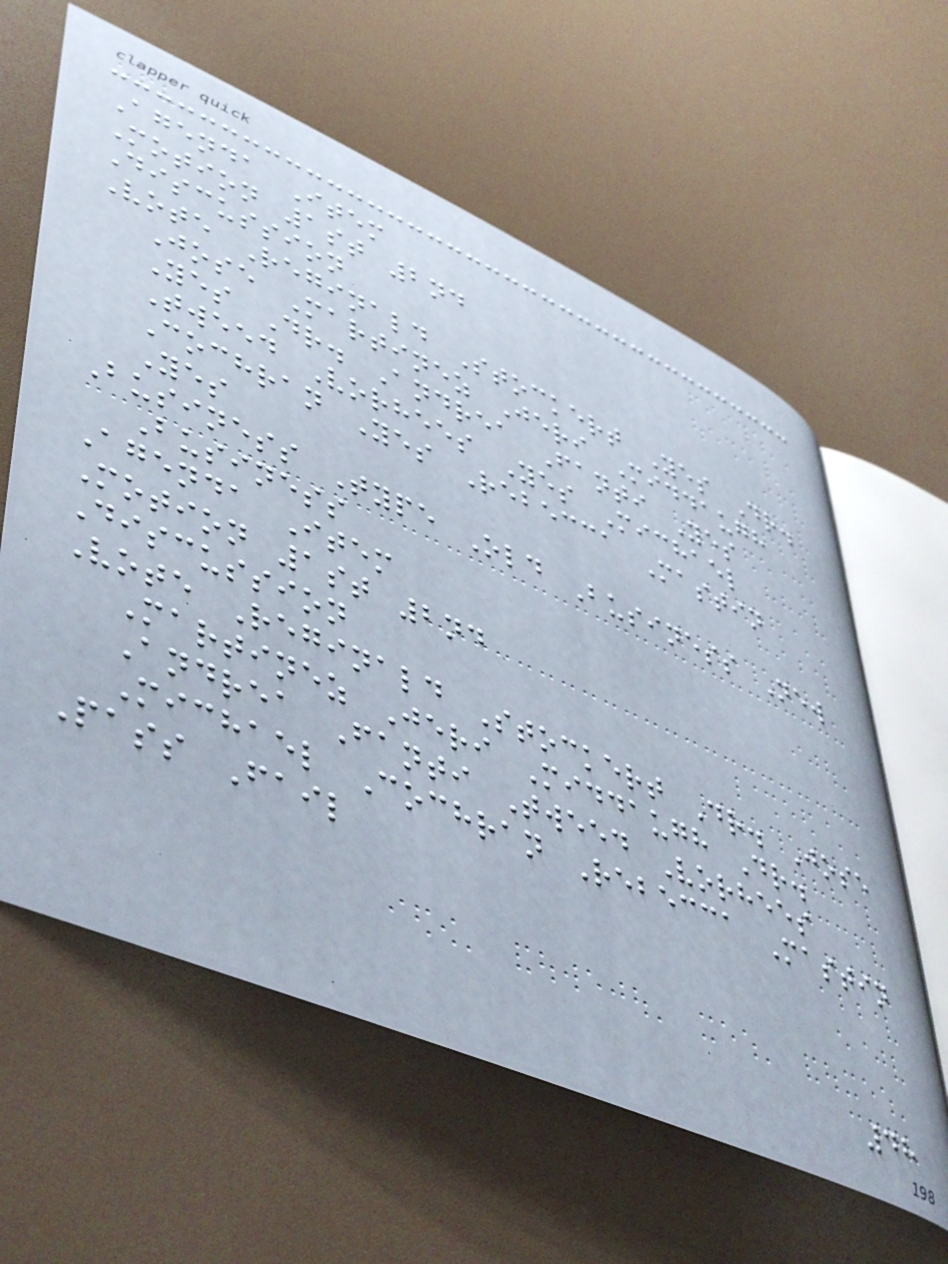Agenda Item
Motion 1st 2nd
Discussion
Vote Reginald Stockert Yes Dr.
Jose Martinez Jeri Middaugh
Yes Dr. Andrea Fanti Yes
Tweed Vorhees Yes Michael
Cochran Yes Rebecca Mastin
Yes
Business Type Old Business New
Business
Agenda Item
Motion 1st 2nd
Discussion
Vote Reginald Stockert Dr. Jose
Martinez Jeri Middaugh Dr.
Andrea Fanti Tweed Vorhees
Michael Cochran Rebecca Mastin
Pass Fail
48
